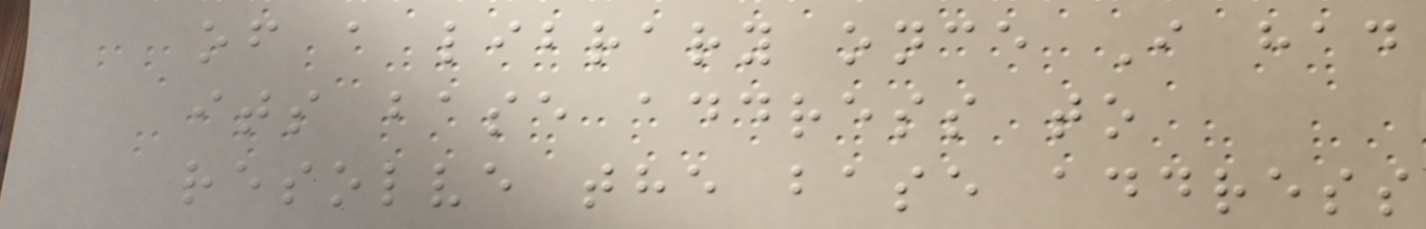of a library once I had
its base address to
resolve the base address
